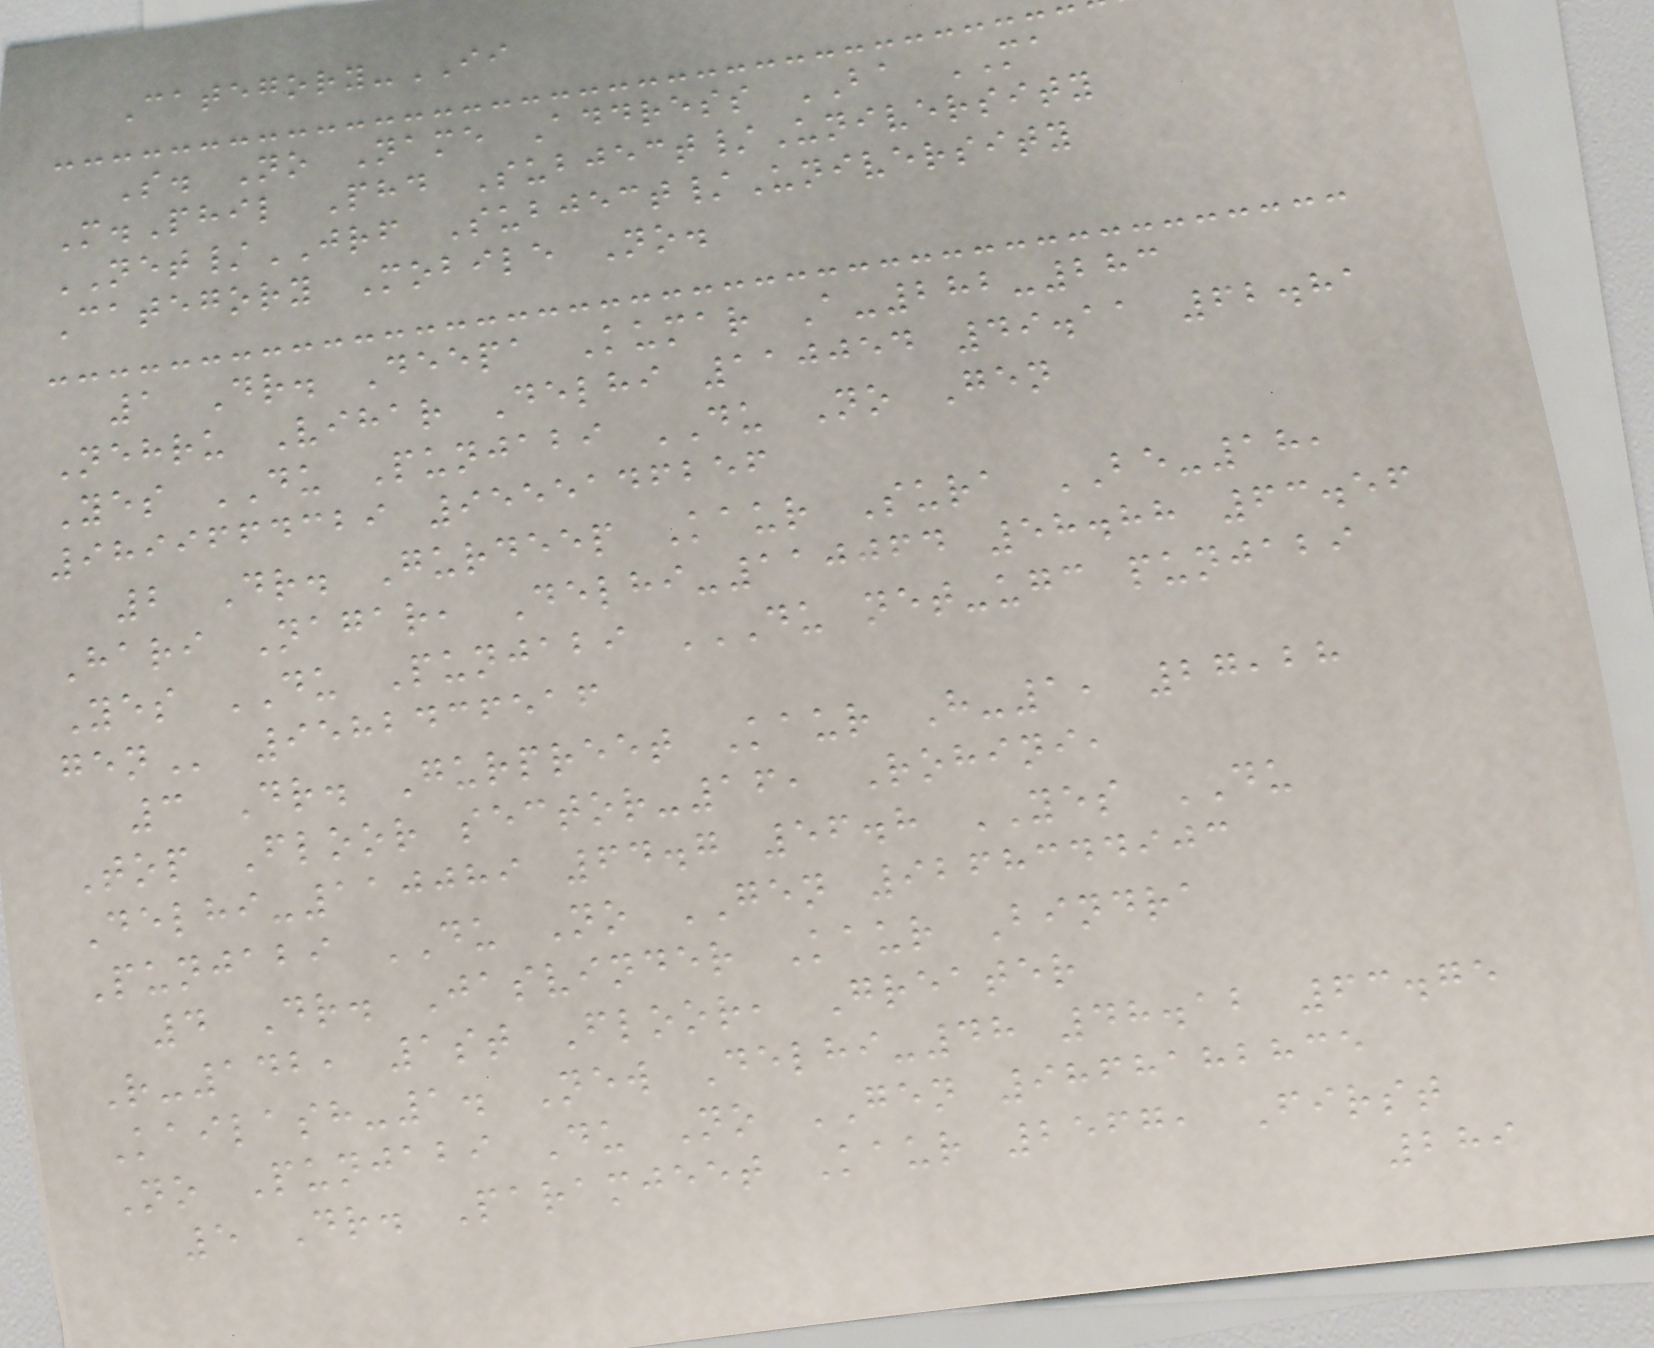Category-II
S. No Name Address BA MA
M.Phil Phd Subject/University
NET/JRF Subject/University
Category Mobile No.
1 Dr. Deepa Kumar A-282-283
Nehru Vihar Delhi 110054 49.11 62.81
Yes DU Punjabi DU No Gen
9899664329 9555146256
2 Dr. Gurdeep Kaur Sura BE-18,
Hari Nagar, Delhi-110064 58.88 63.56
Yes DU Punjabi DU NET-UGC PUNJABI
GEN 9582436516
3 Dr. Gurpreet Kaur H-1, 27,28
Top Floor sector-16, Rohini,
Delhi-110089 64.7 56.8 YES DU
Punjabi DU No GEN 9268344903
4 Dr. Jasvinder Kaur Bindra
R-142, 1st Floor, Greater
Kailash-1. New Delhi-48 48.12 63.75
No Punjabi Du No GEN 9868182835
5 Dr. Paramjeet Kaur 2567, First
289
